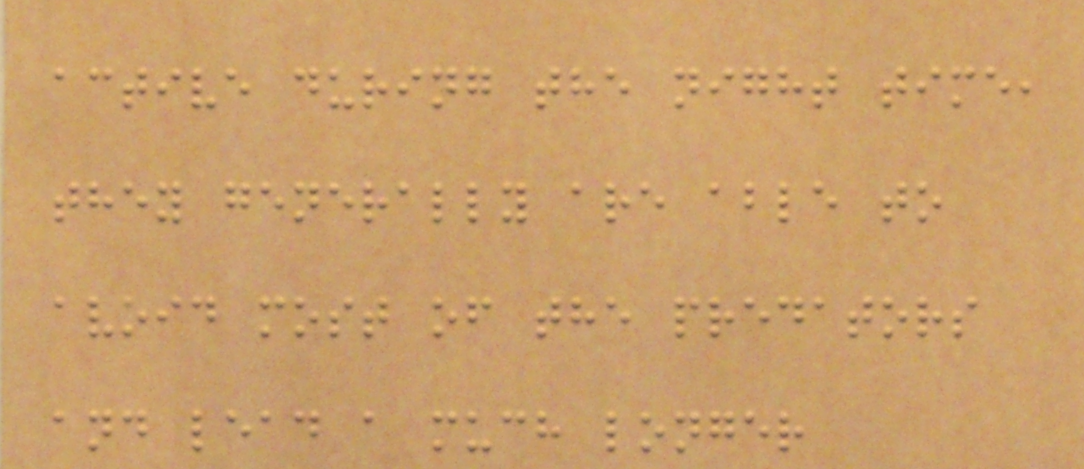active during the night time,
they generally are able to
avoid most of the predators
and lead a much longer
